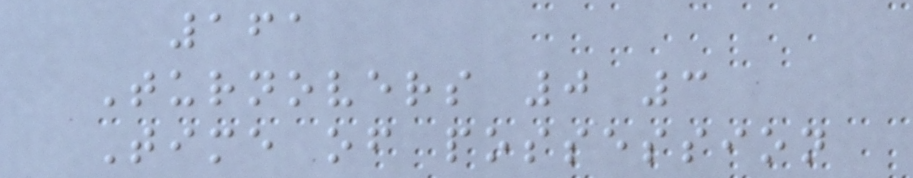161
Turnovers 0 3
Time of possession
